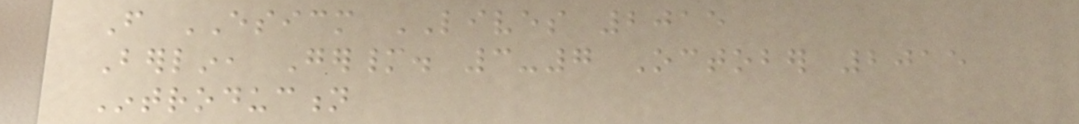From ESICM LIVES 2015
Berlin, Germany. 3-7 October 2015
Introduction
